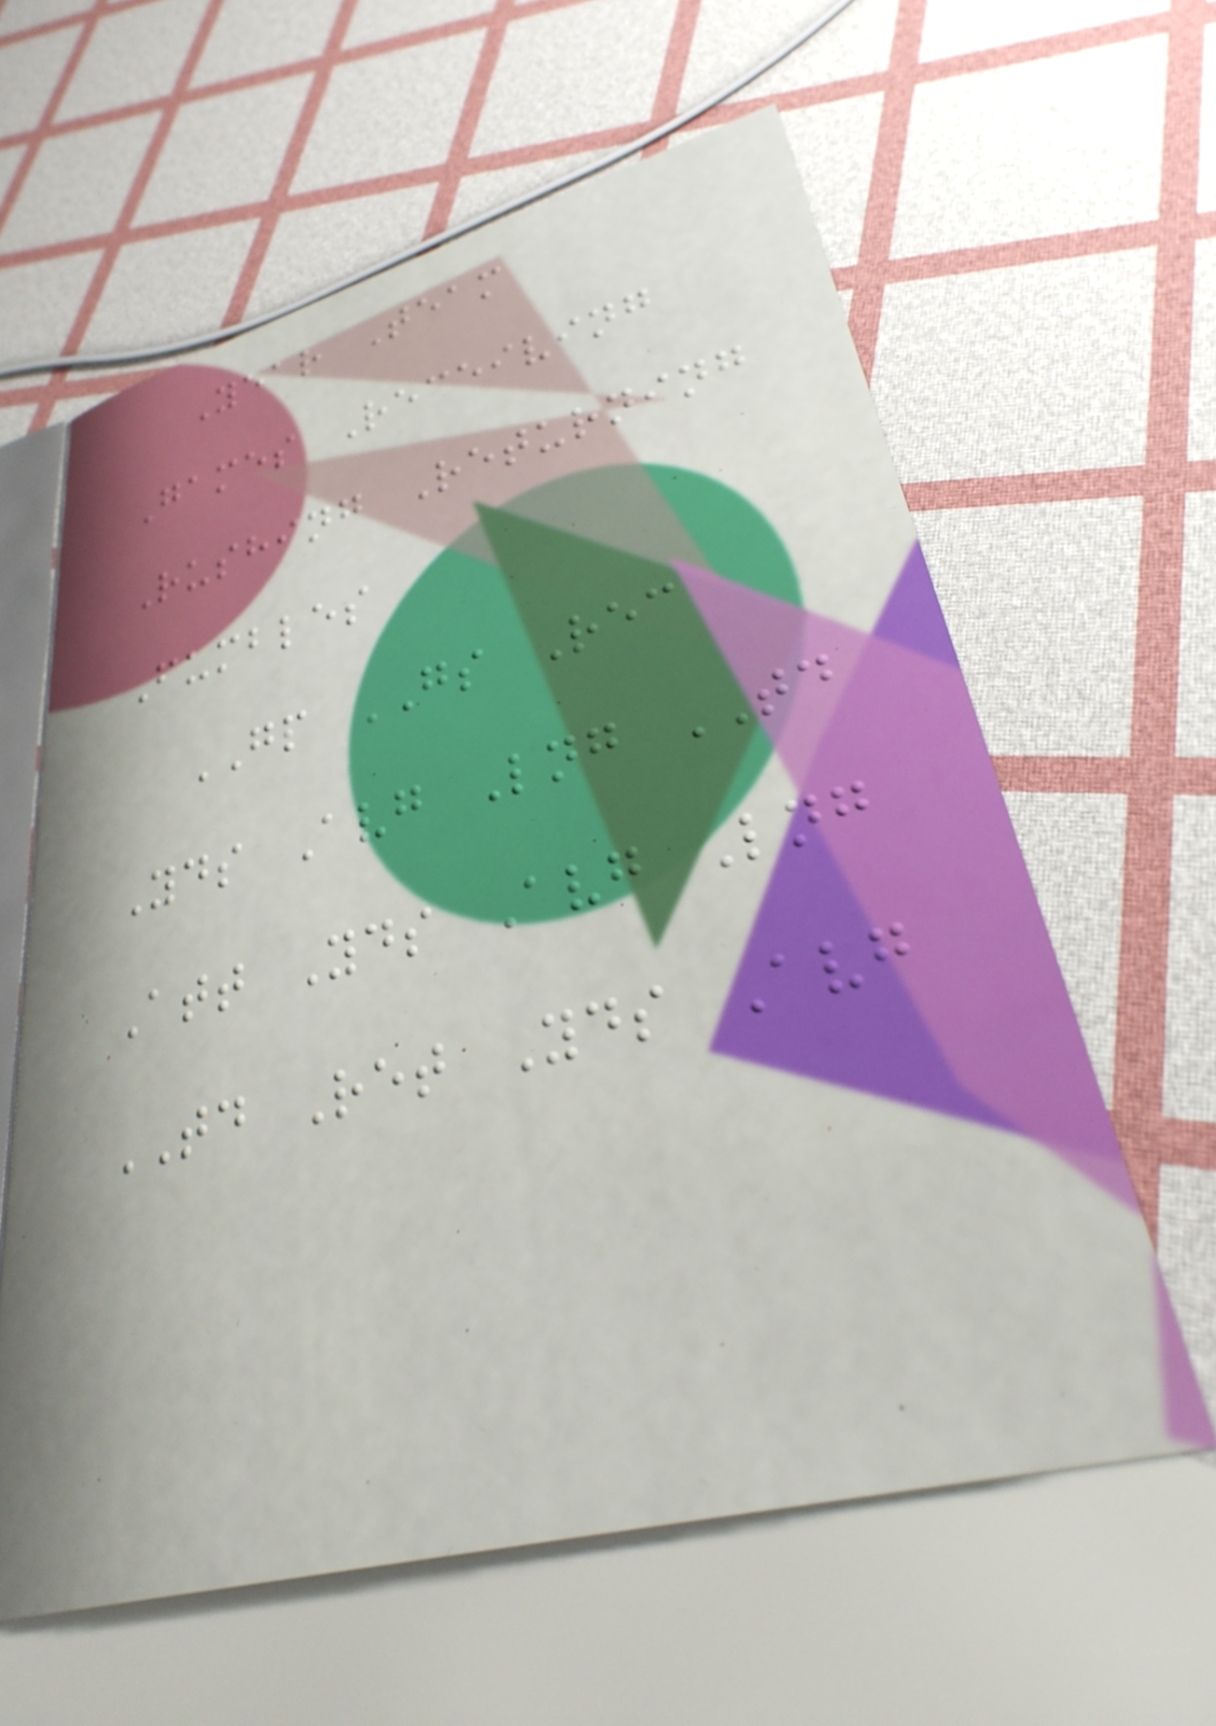Year Team
Games Receiving
Rushing Returning
Fumbles
GP GS Rec
Yds Avg Lng TD
Att Yds Avg Lng
TD Ret Yds Avg
